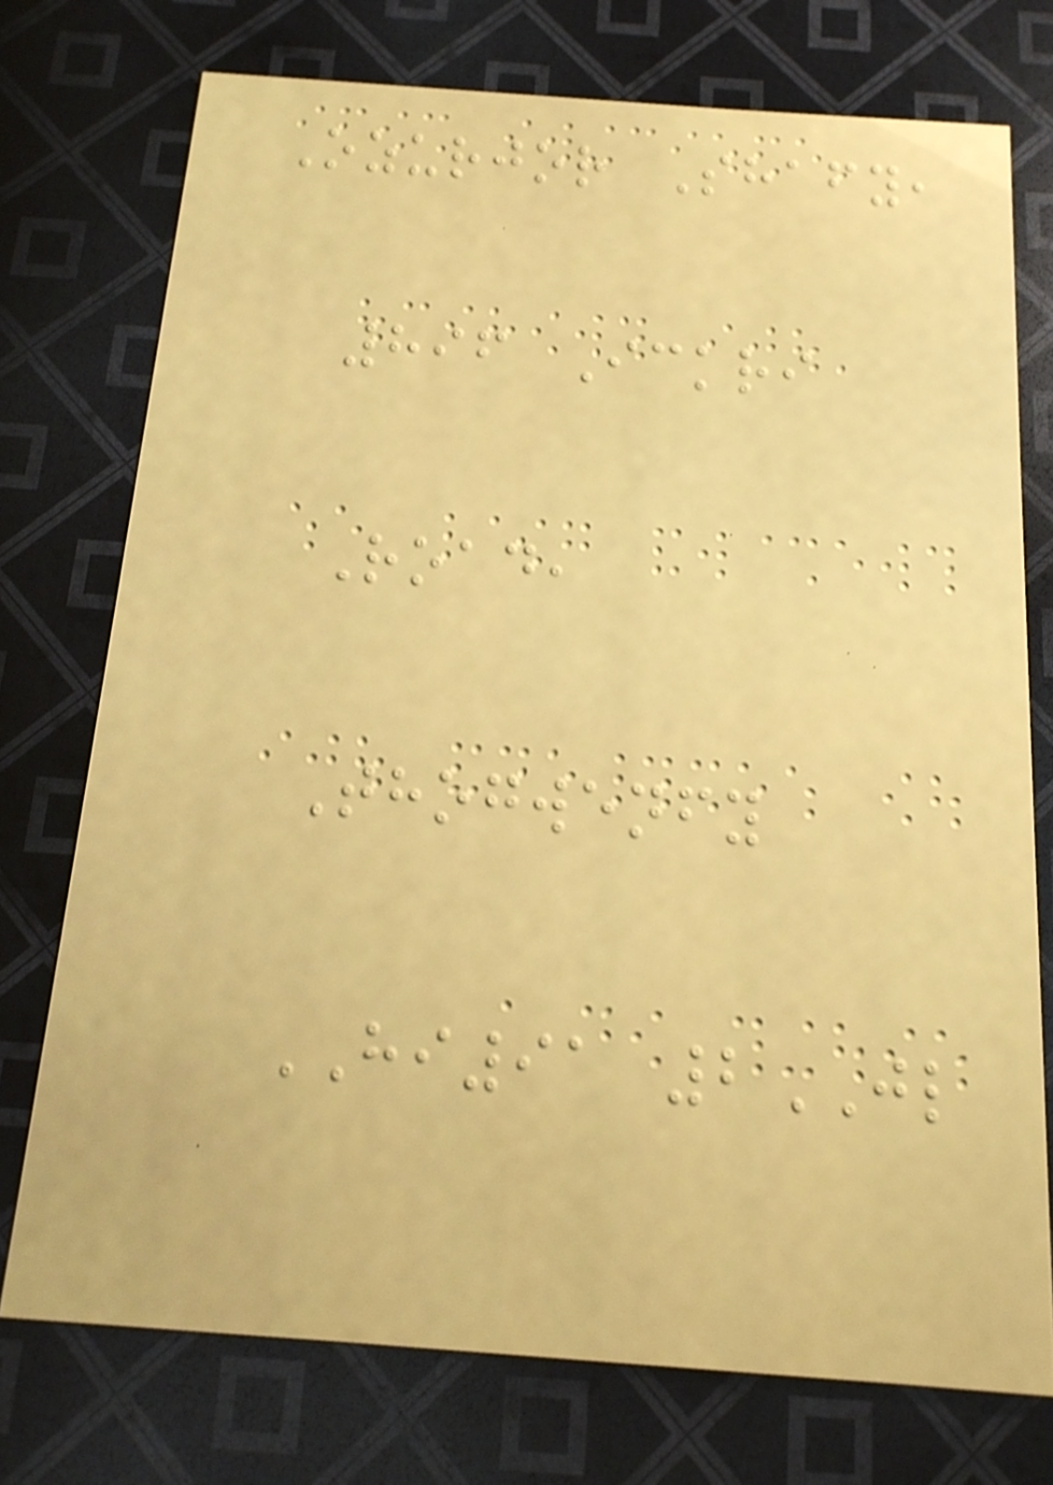Ozurjor Shafy,
896 Ickri
Road,
Thogwenfy
HI91 2JL
